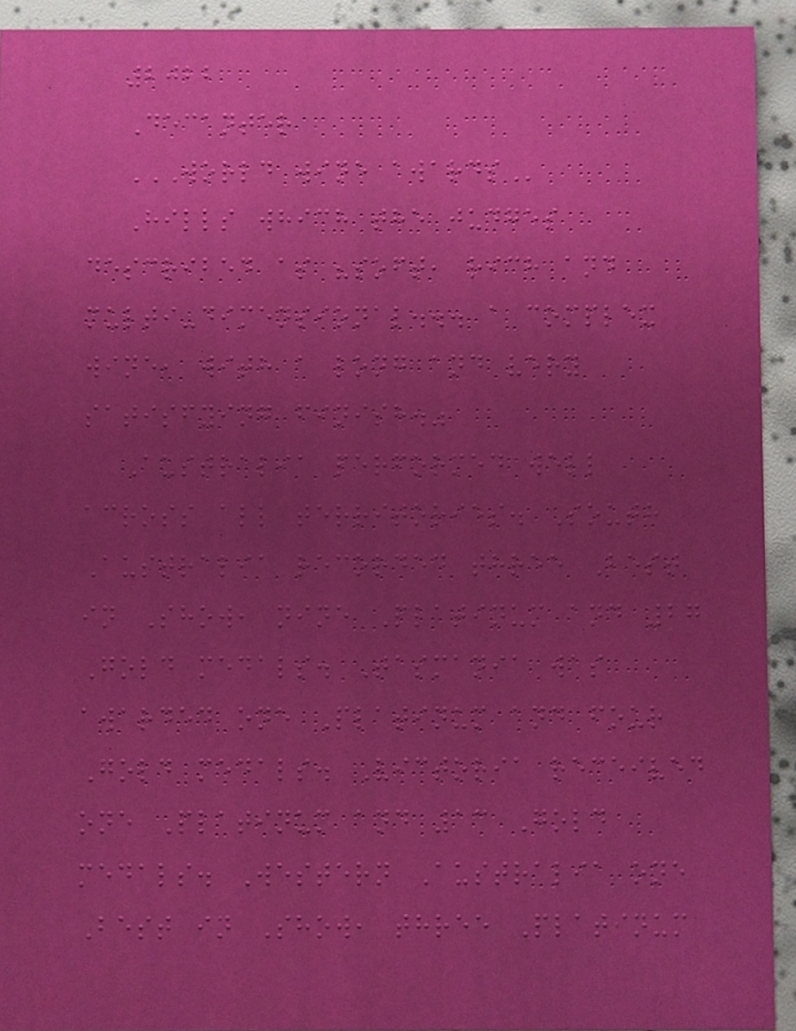2022
Decanter
WORLD WINE AWARDS
Hills which the judges
described as "soft, rich and
multi-dimensional... a complex
wine, with a long and very
satisfying finish."
Australia performed well
across all territories. South
Australia recorded three Best
in Show, nine Platinum and 27
Gold medals. Tasmania was
awarded one Platinum and four
Gold medals. Victoria received
one Platinum and 13 Gold
medals. Western Australia one
Best in Show, three Platinum
